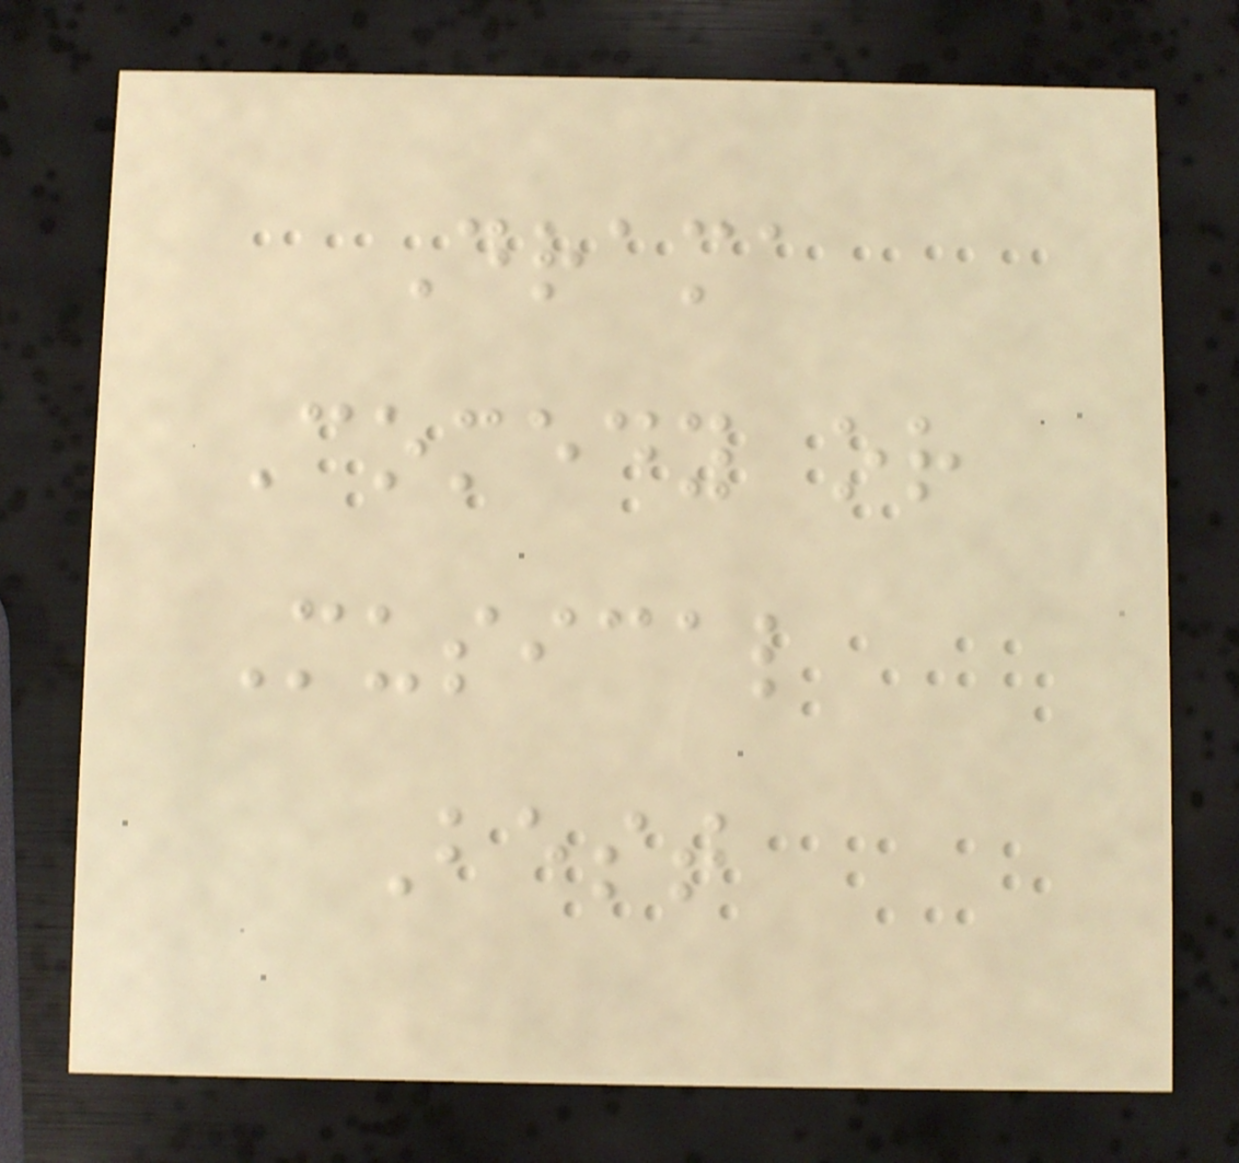Drama
Comedy or
Musical
Best
